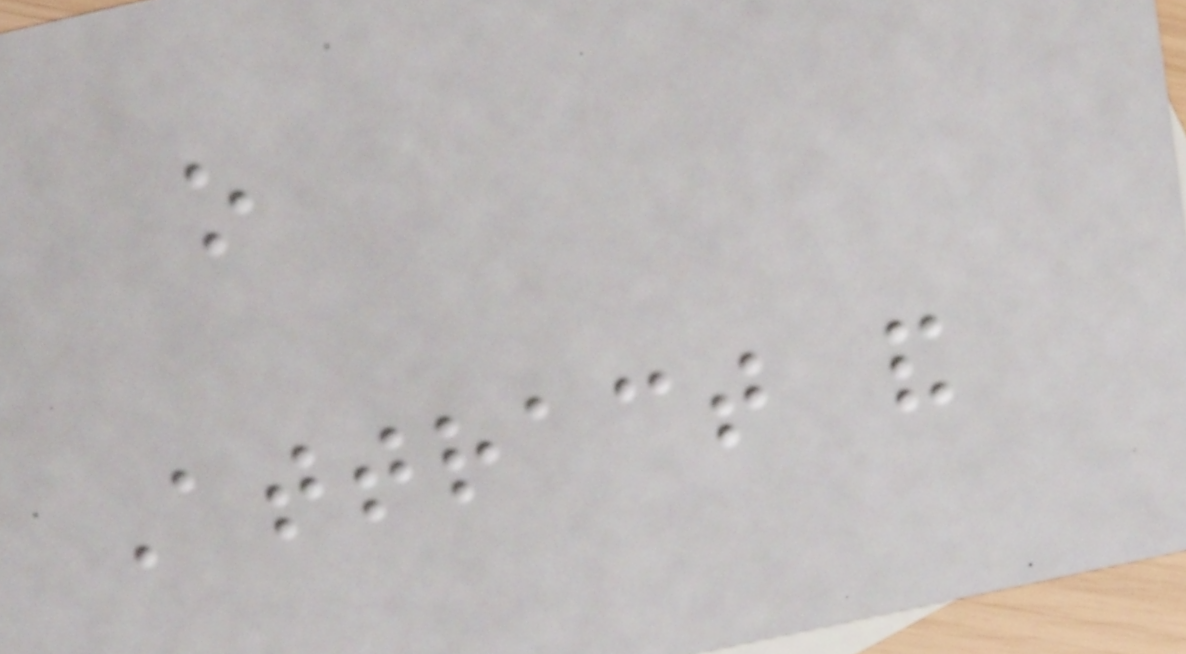o
Attract and
